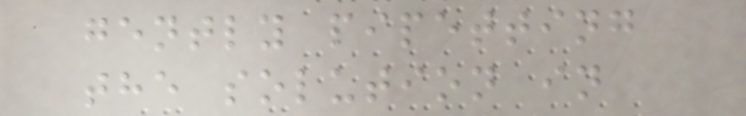gently pipetting
the solution in
